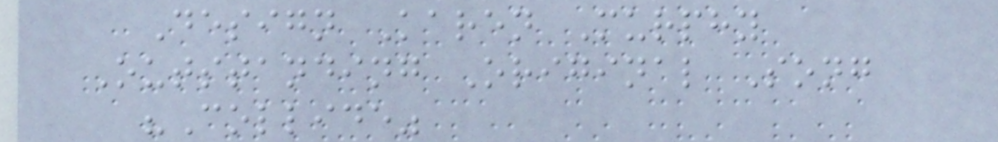Design Karen Murphy
Outstanding Original Song
"Collide"
